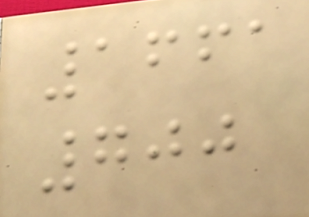1661
700
